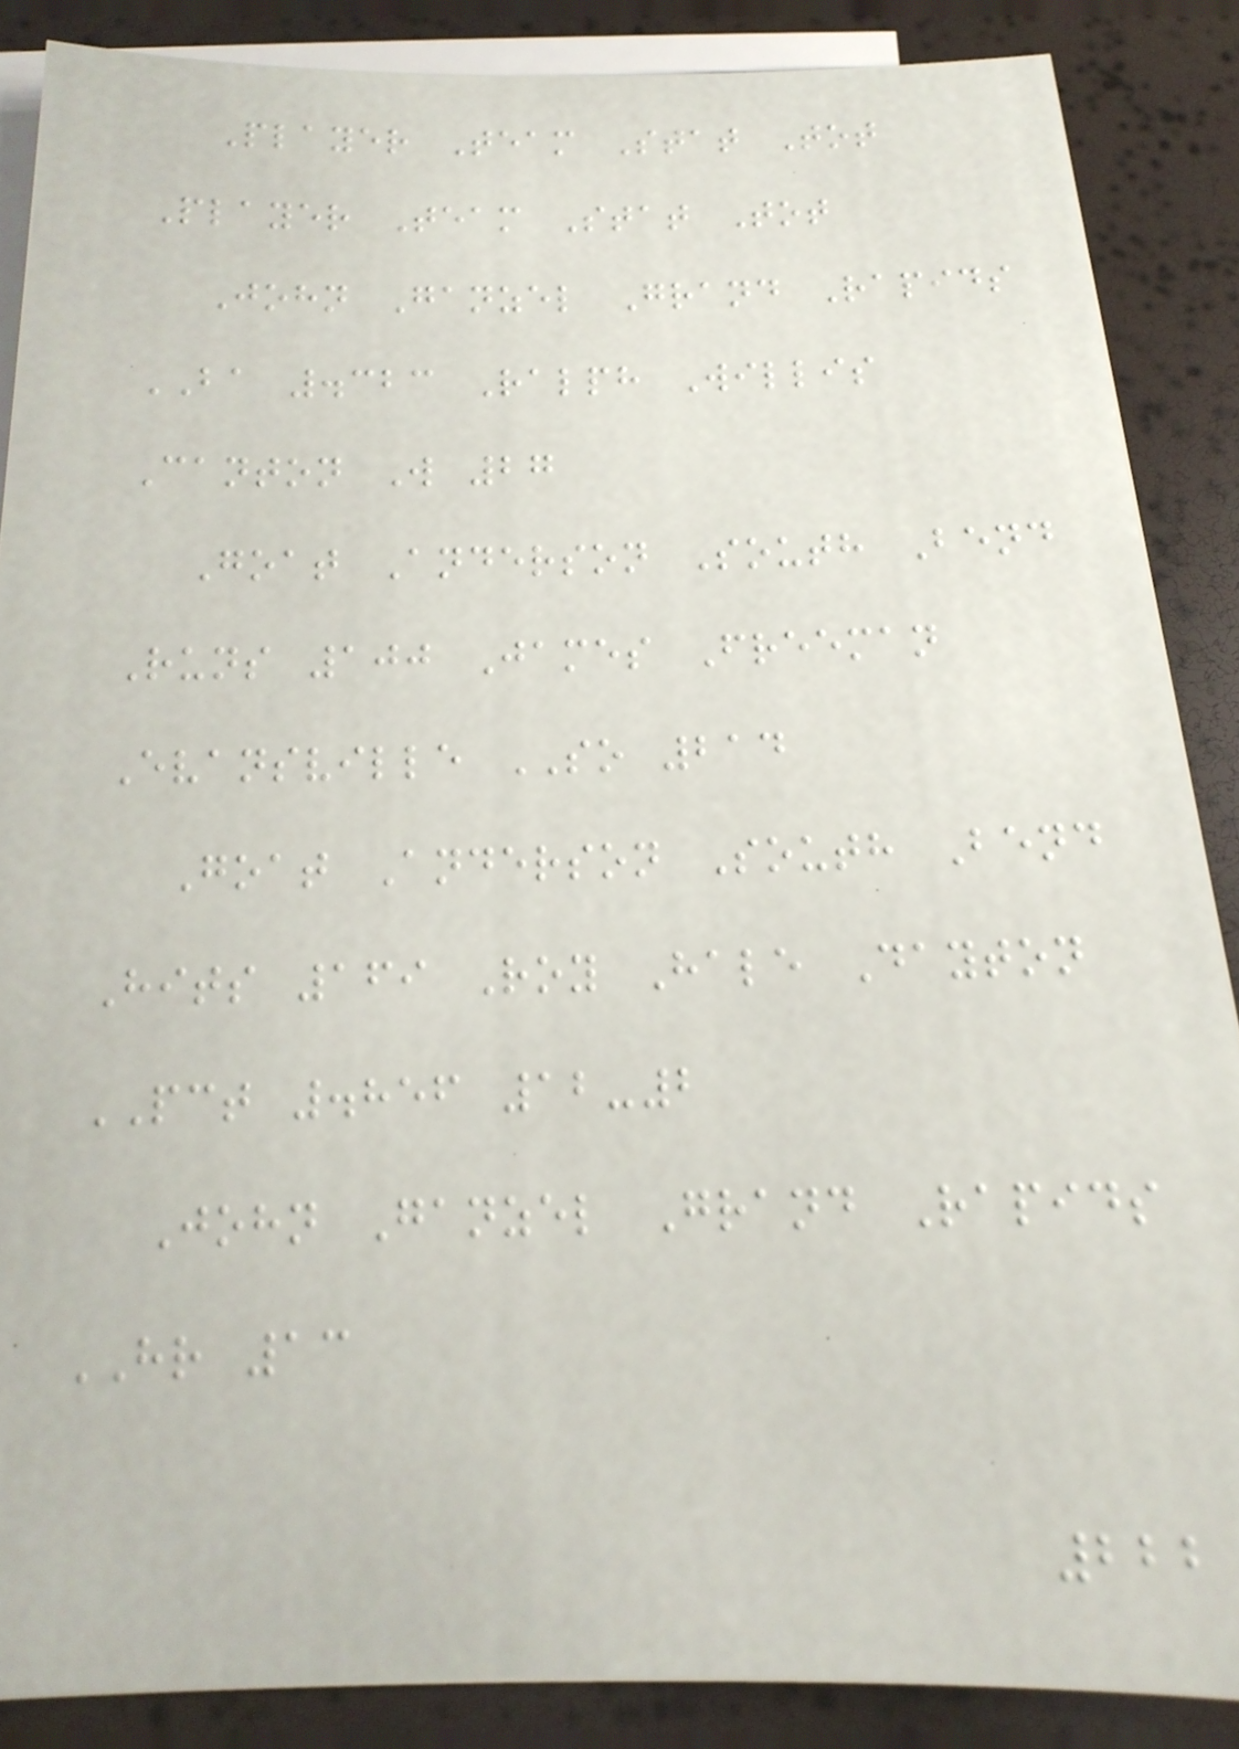Player Team Stat Tot
Player Team Stat Tot
John Ganzel Grand Rapids
BA .323 Ralph Willis
Canton W 27
Goat Anderson South Bend
Runs 100 James Freeman
Evansville SO 214
Goat Anderson South Bend
Hits 169 Roy Hale Dayton
PCT .856 12-2
John Ganzel Grand Rapids
HR 13
222
